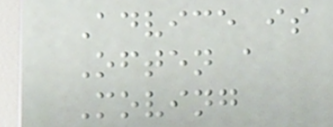Advice is
Often a
Moving
